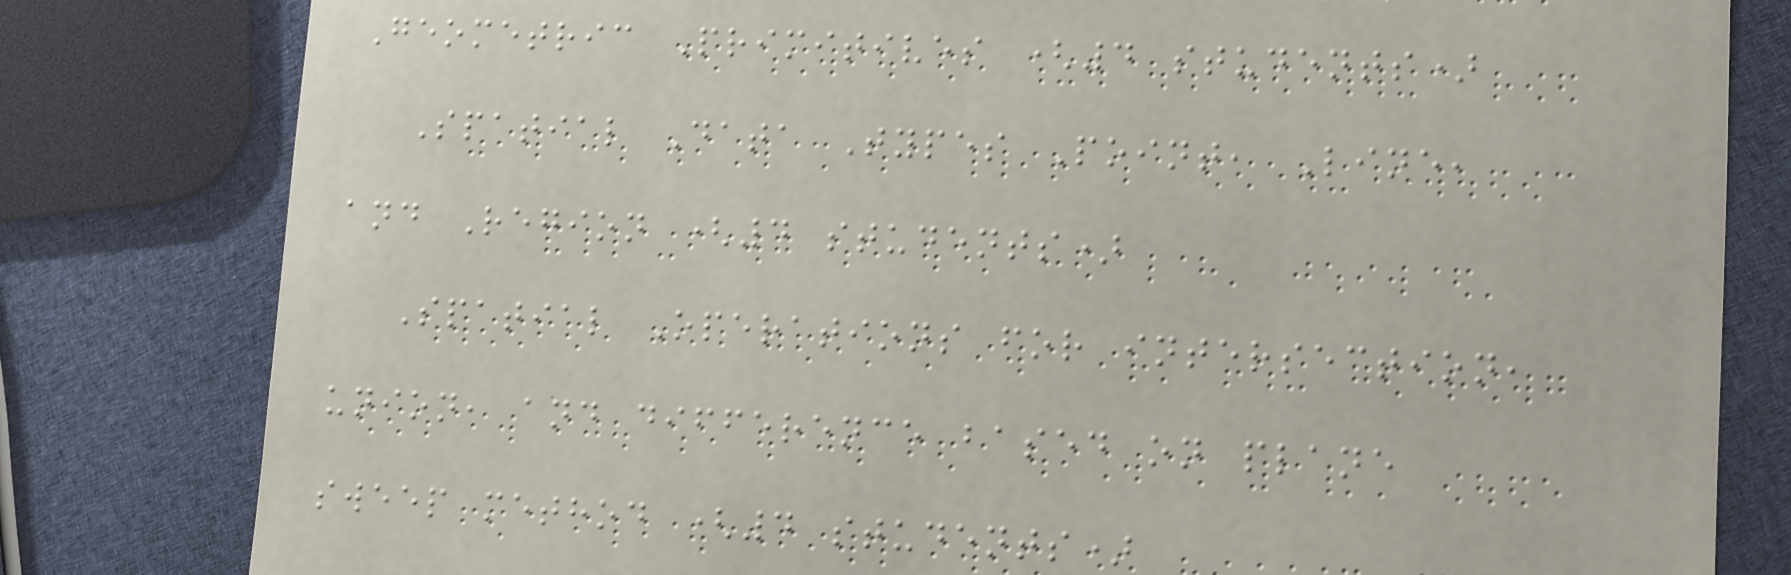Geometric Primitives (4 students)
Spatial Data Types Point, Line,
and Region (4 students)
Spatial Operations for intersection,
union, and difference based on plane
sweep method (4 students)
